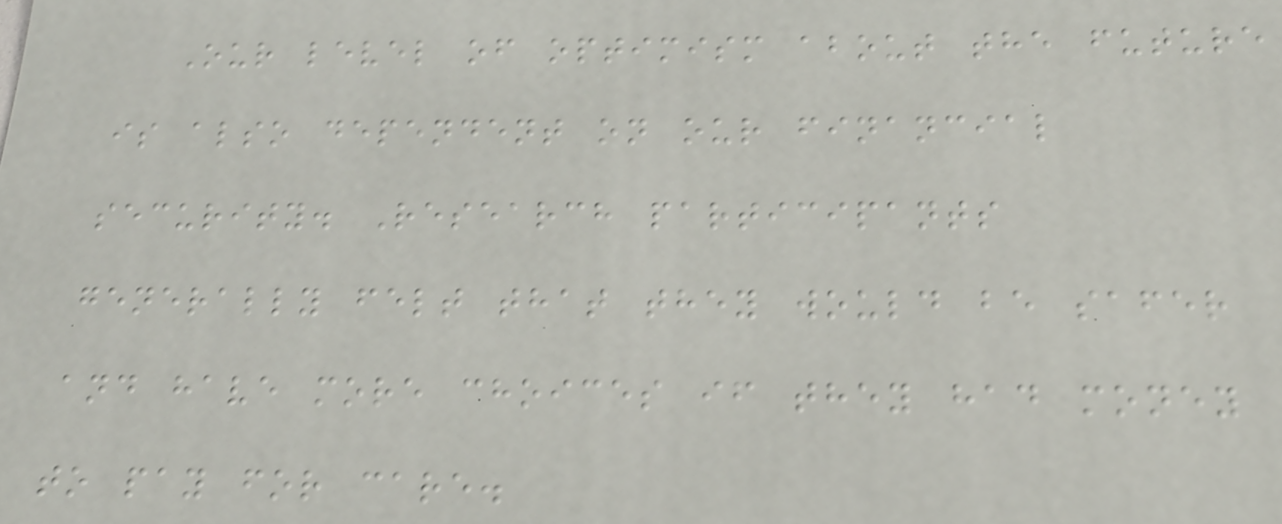Our level of optimism about the future
is also dependent on our financial
security. Research participants
generally felt that they would be safer
and have more choices if they had money
to pay for care.
